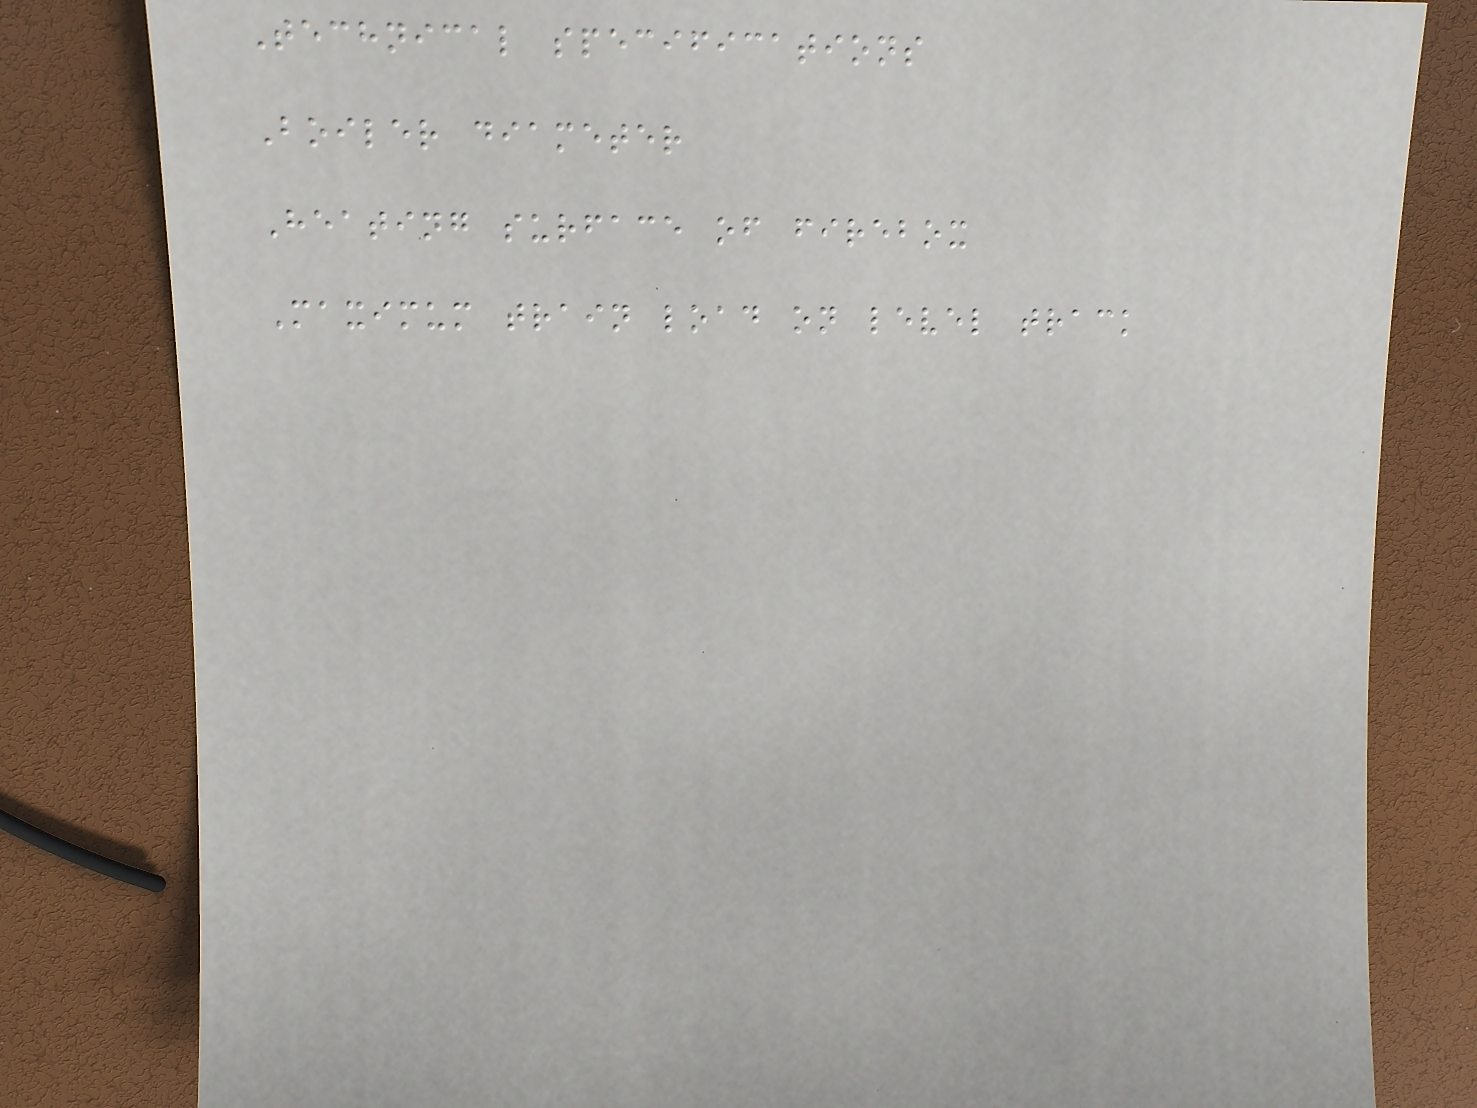Technical specifications
Boiler diameter
Heating surface of firebox
Maximum train load on level track
